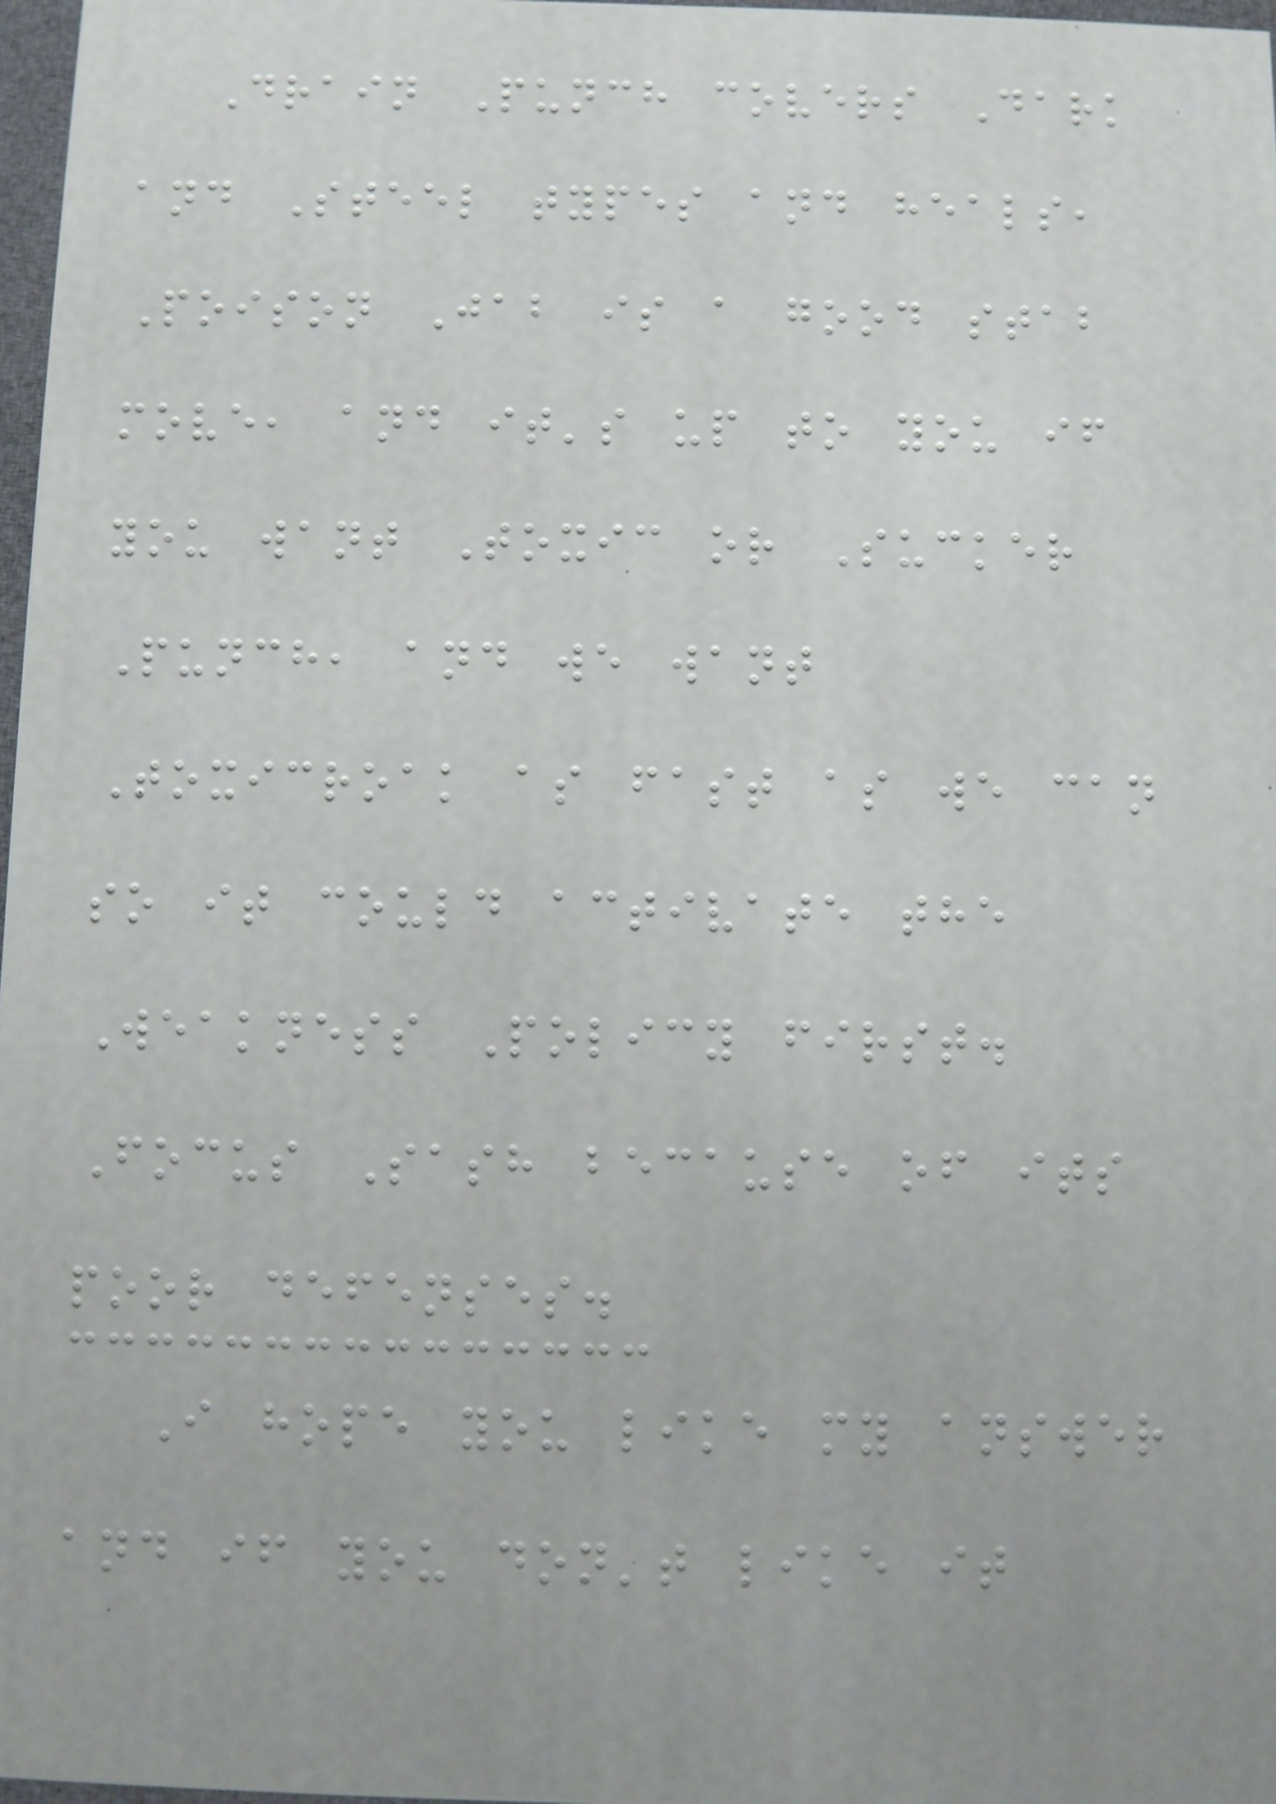Drain Punch covers Dark
and Steel types and heals,
Poison Jab is a good stab
move, and it's up to you if
you want Toxic or Sucker
Punch, and we want
Toxicroak as fast as we can
so it could activate the
Weakness Policy first.
Focus Sash because of its
poor defenses.
I hope you like my answer
and if you don't like it
